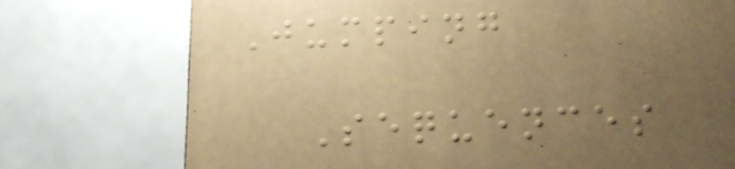Jumping
Sequences
